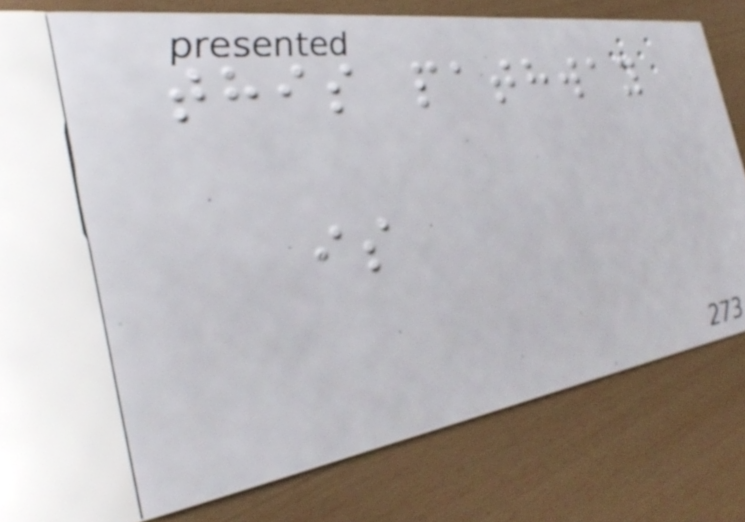this pathway
is
